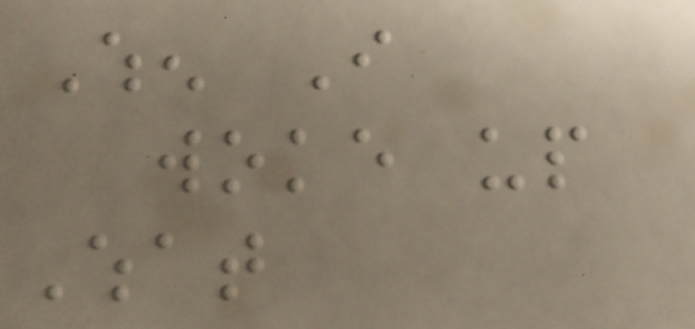When I
woke up
What
